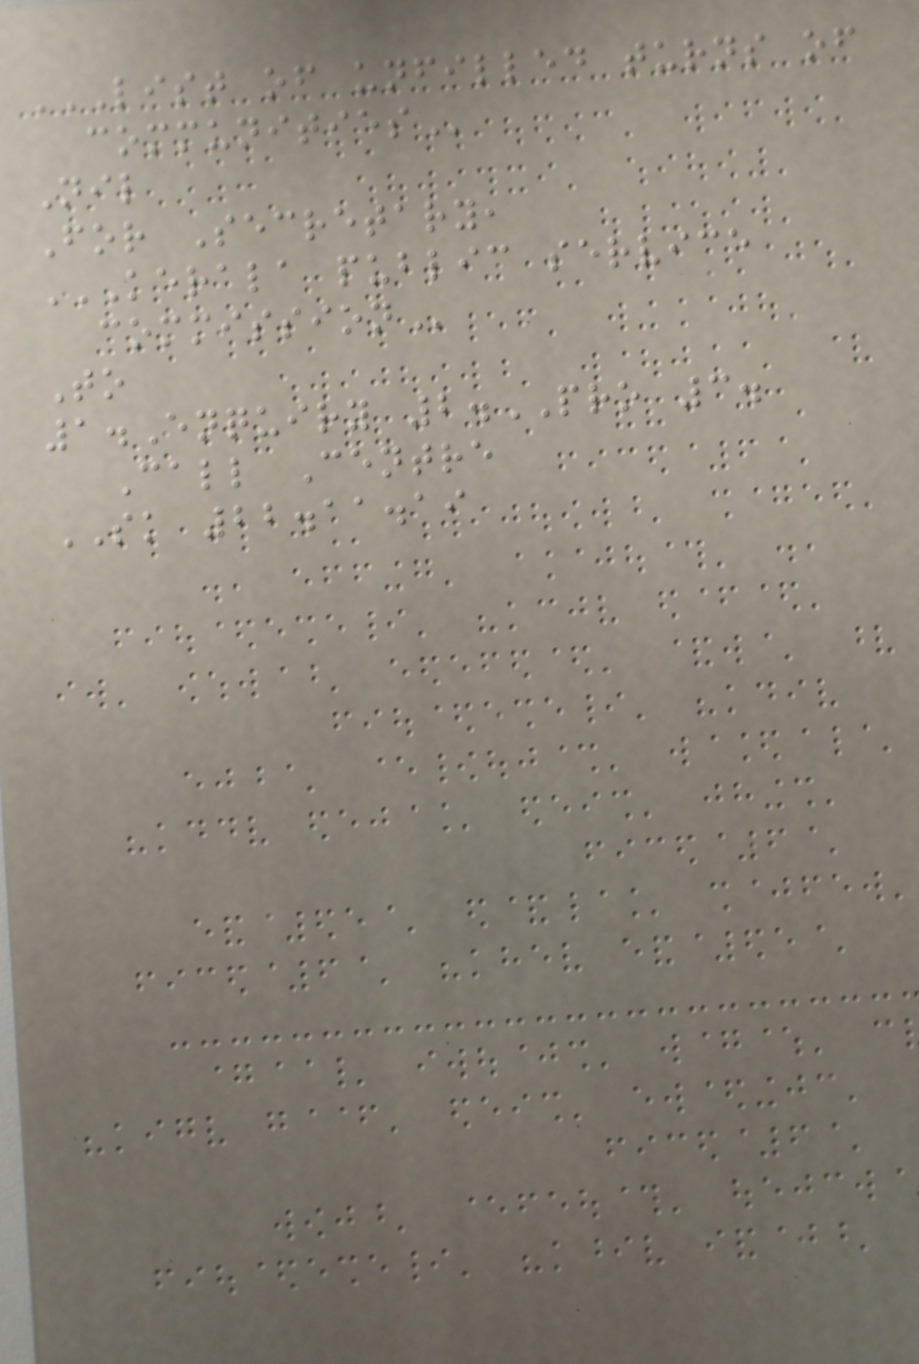LIST OF UNFILLED TURNS OF
COMMUNITIES
Nil
For Secretary,
KERALA PUBLIC SERVICE
COMMISSION
To
1.Enquiry 2.PRO 3.
Call Centre
SK 22.11.19
